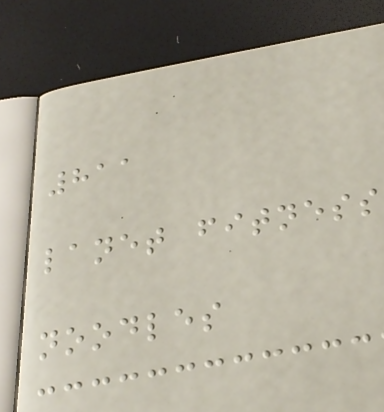811
lanet fitness
noodles
